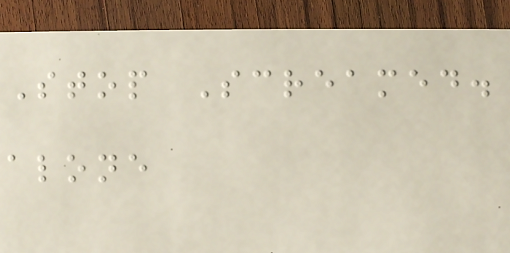Stop Screamed.
alone
